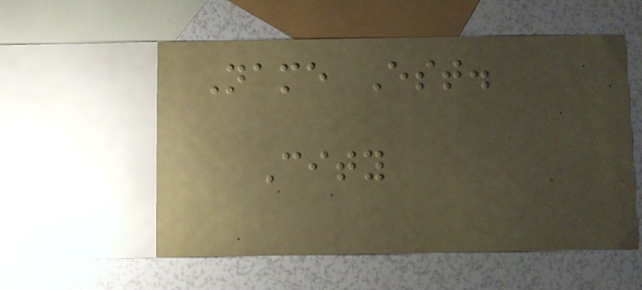Name Est.
City
